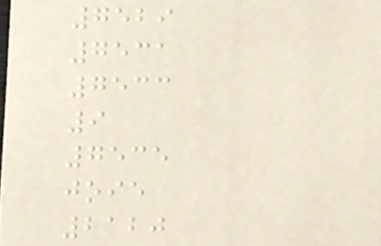7529
7531
7533
9
7535
joie
2120
